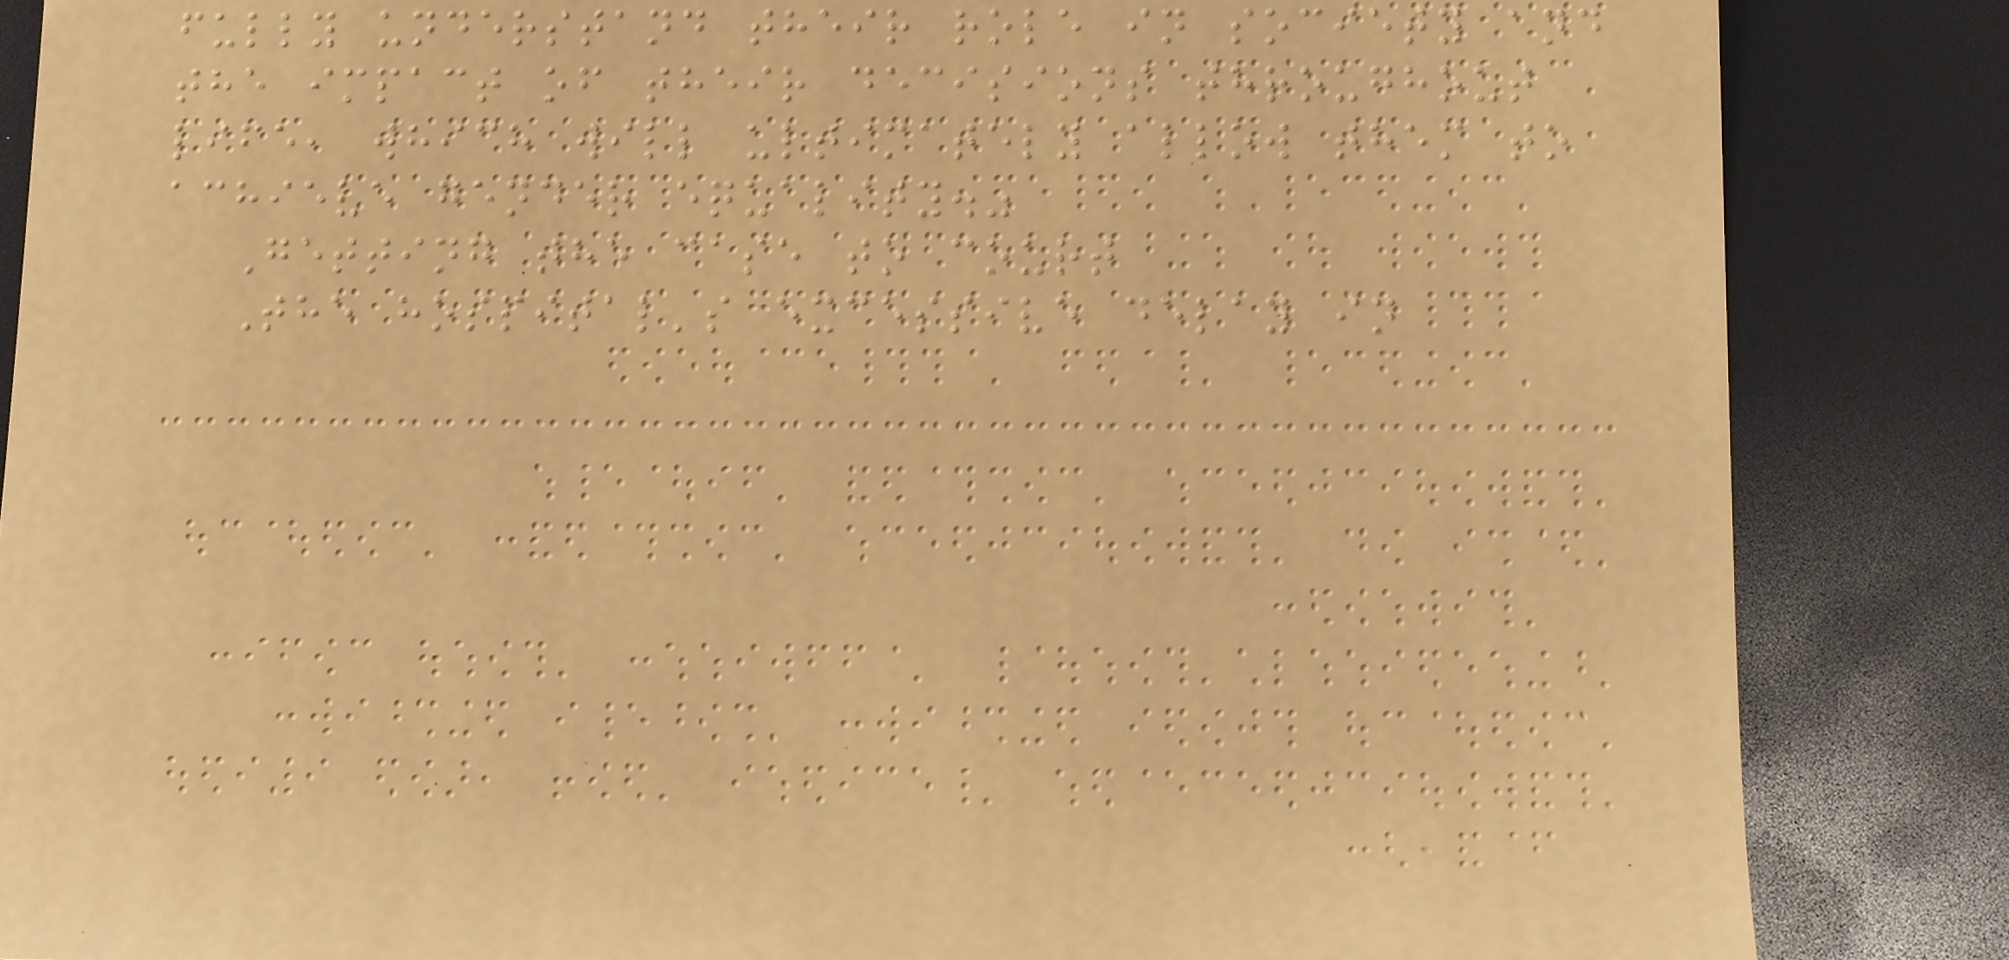fully understand their role in society and
the impact of their decisions throughout
life, which will ultimately allow them to
achieve gender equality."
Getting the case to court
The hospital's excessive delay in
